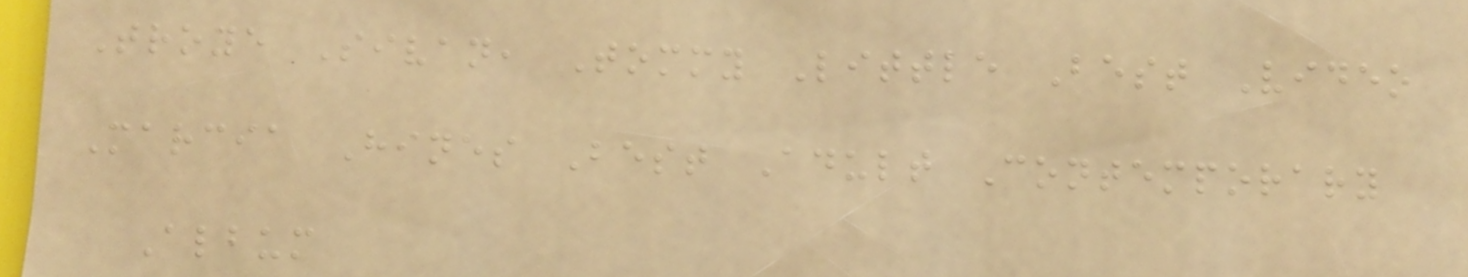Troye Sivan, Tommy Little Best Video
Marcia Hines Best Adult Contemporary
Album
